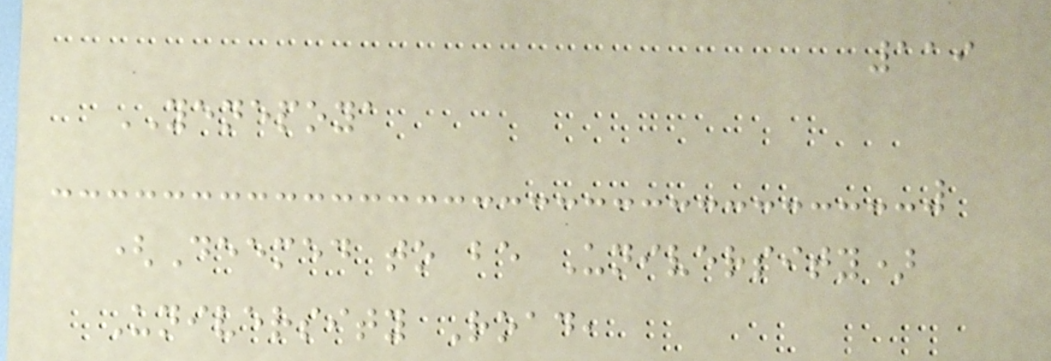119
YENEPOYA
(Deemed to be University)
University Road,
